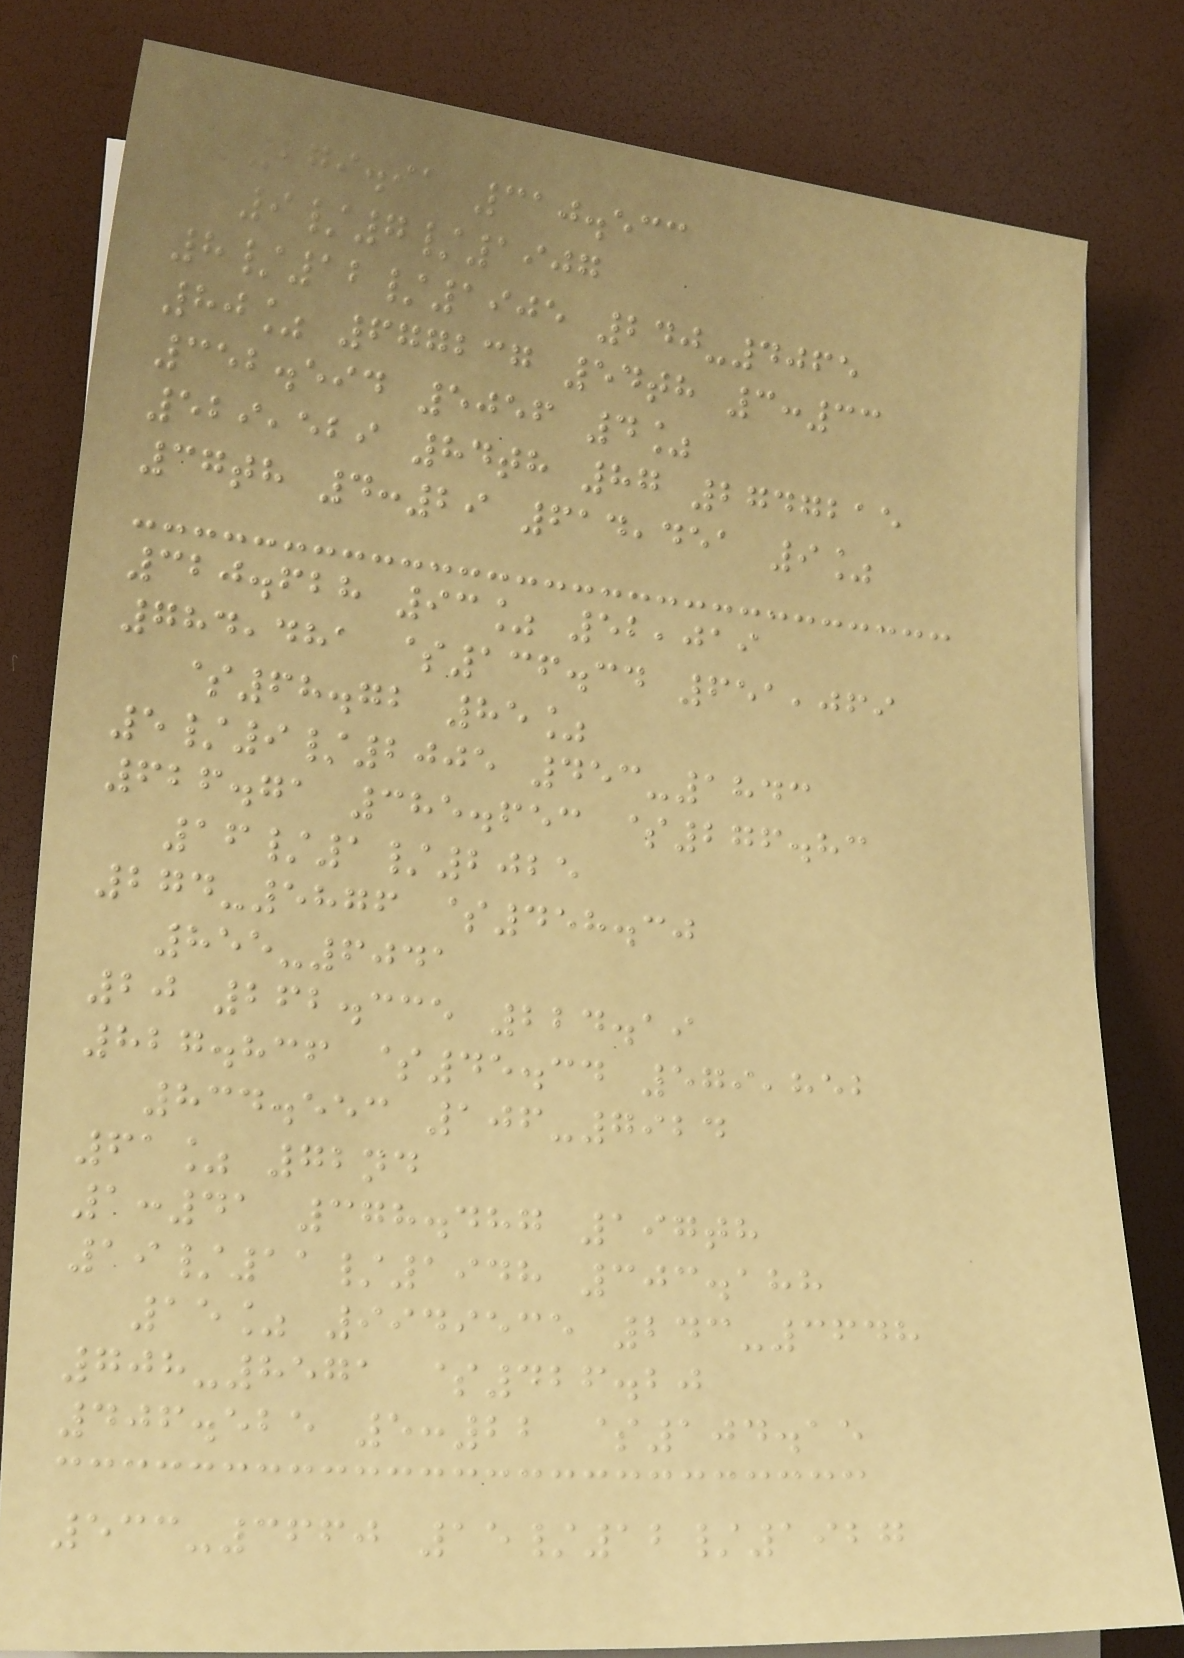$279.91 310.533
9/7/1907
8/12/1905 240-4065
80% 677237 54th 3:33
352.594 5056 4%
529,529 84th 87 2747215
37th 4:29 614,451 9%
320.628 93% 52,019
784,481 $136.34 651,069
$68.72 85%
5/9/2005 453-1843
626.71 385.653 $276.83
16/1/2025
274-5876 $458.30
855-6041
20 262.335 224.19
827.836 $45.34 579,852
834.553 106-7924
61% 72nd
1:41 378.487 197th
19/11/1948 303.188
15% 9949535 243-3648
708-8571 $426.20
406.525 5:22 $104.15
533-3660 15/12/1927
